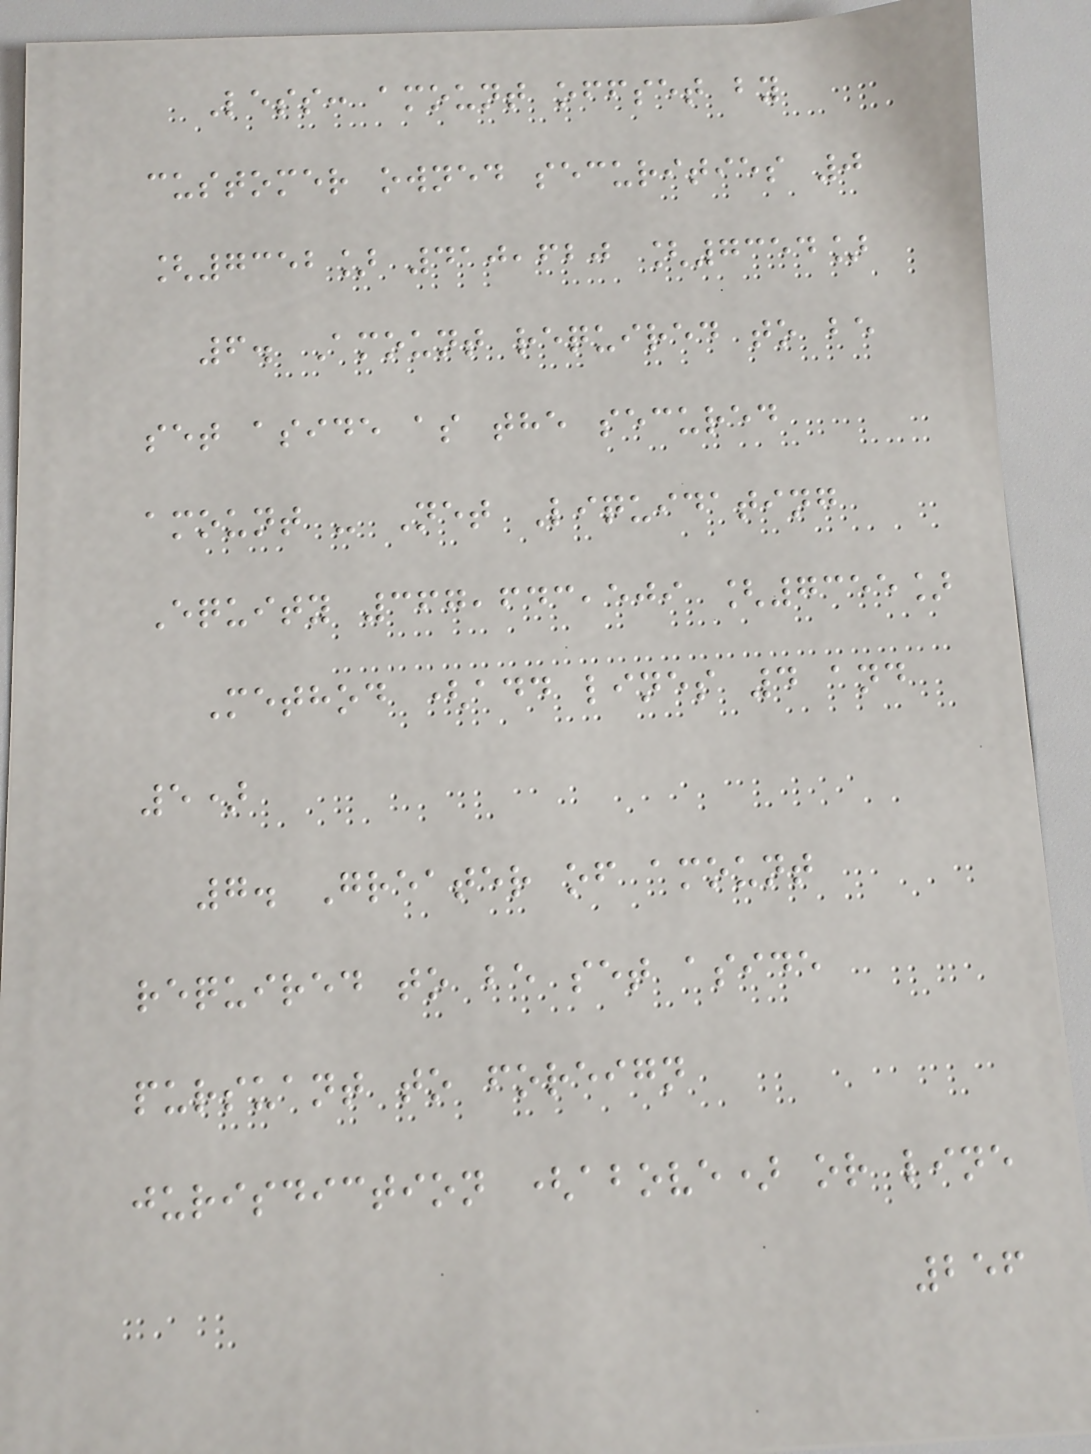Less: amount offset by
customer owned securities 0
[7352] 410,620 [7354]
6. Amount required to be
set aside as the secured
amount - Net Liquidating
Equity 367,643,509 [7355]
Method (add lines 4 and
5)
7. Greater of amount
required to be set aside
pursuant to foreign
jurisdiction (above) or line
256
